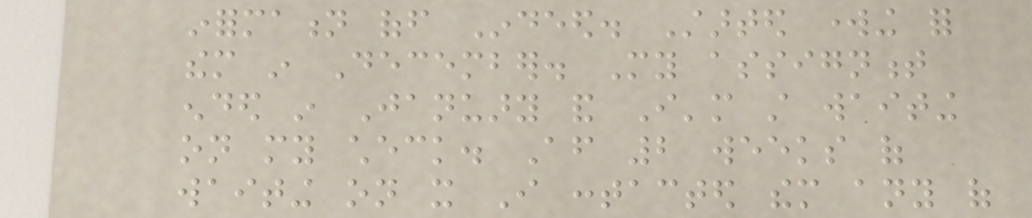information off Indeed. Started working for
them in December. My assignment
ended in January and I'm still waiting
on my check. After 2 weeks of
waiting on it I contacted them any of
